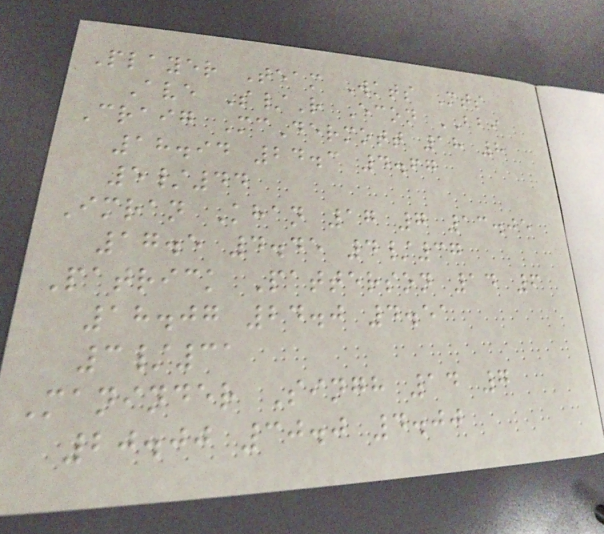Player Team Wkts Mts
Ave S/R Econ BBI
Craig McDermott 18 8
18.94 24.3 4.67
5/44
Imran Khan 17 7 13.05
17.5 4.45 4/37
Patrick Patterson 14 6
18.07 24.0 4.51
3/31
Maninder Singh 14 7
20.00 30.0 4.00
